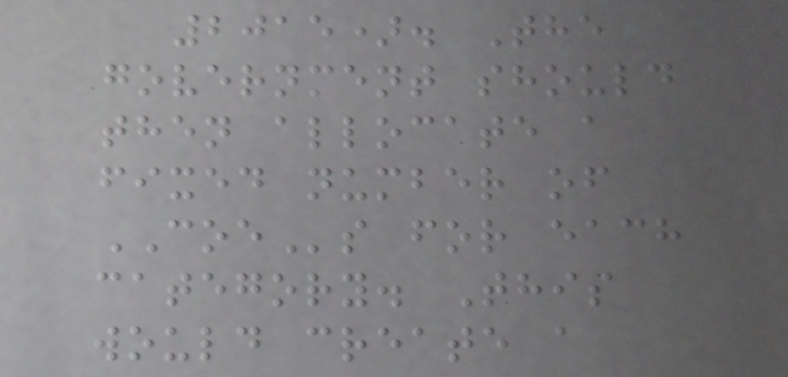2015). The
government should
then allocate a
fixed number of
COEs for each
category. This
would create a
